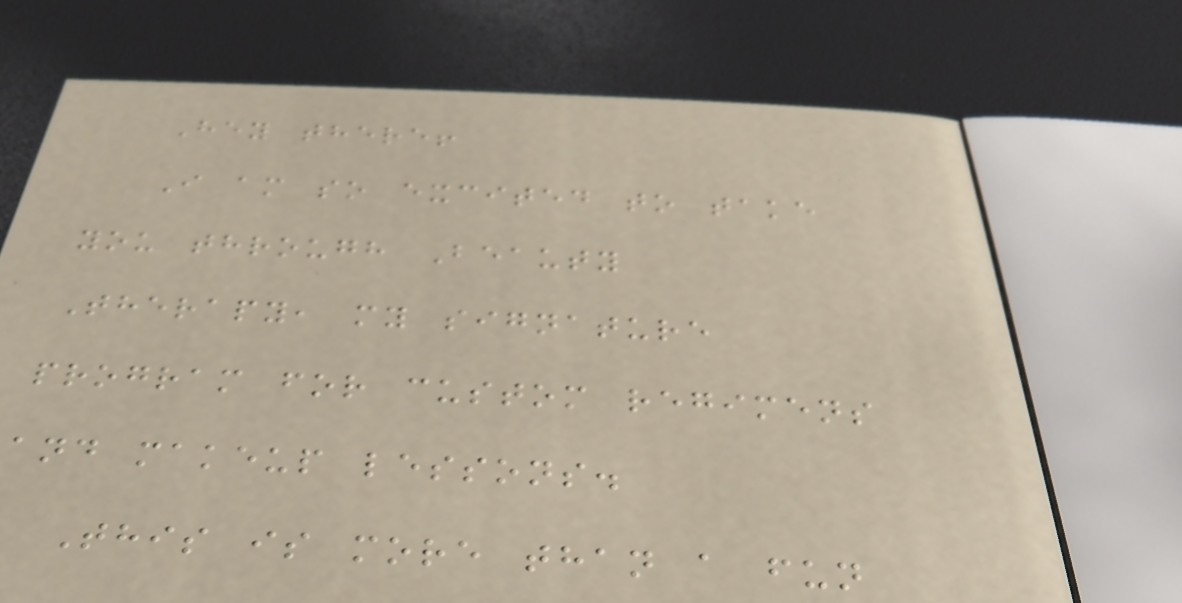Hey there!
I am so excited to take
you through Beauty
Therapy, my signature
program for custom regimens
and makeup lessons.
This is more than a fun
